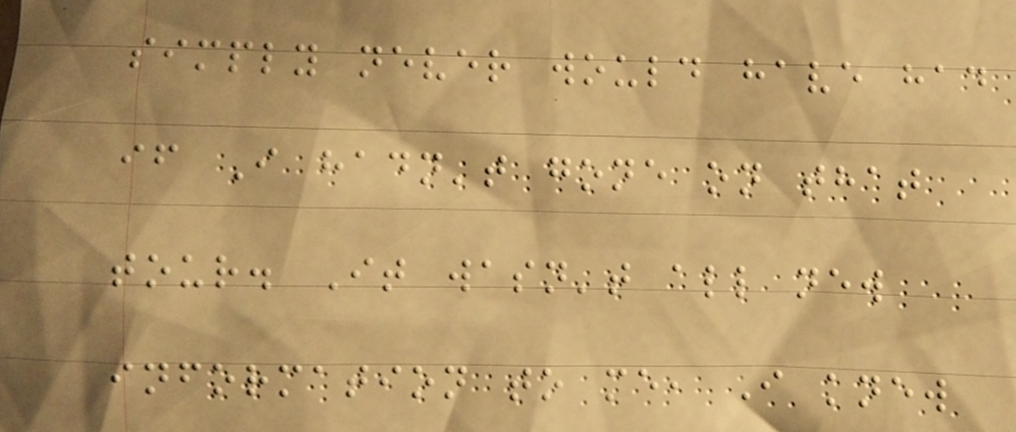simply never would have had
if I hadn't gone on that
tour. It wasn't all new
information to me, I knew
